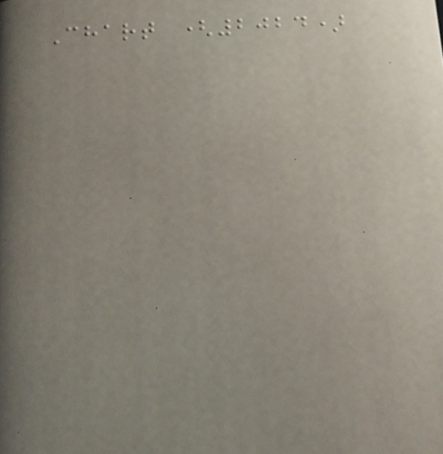Chart (2024)
